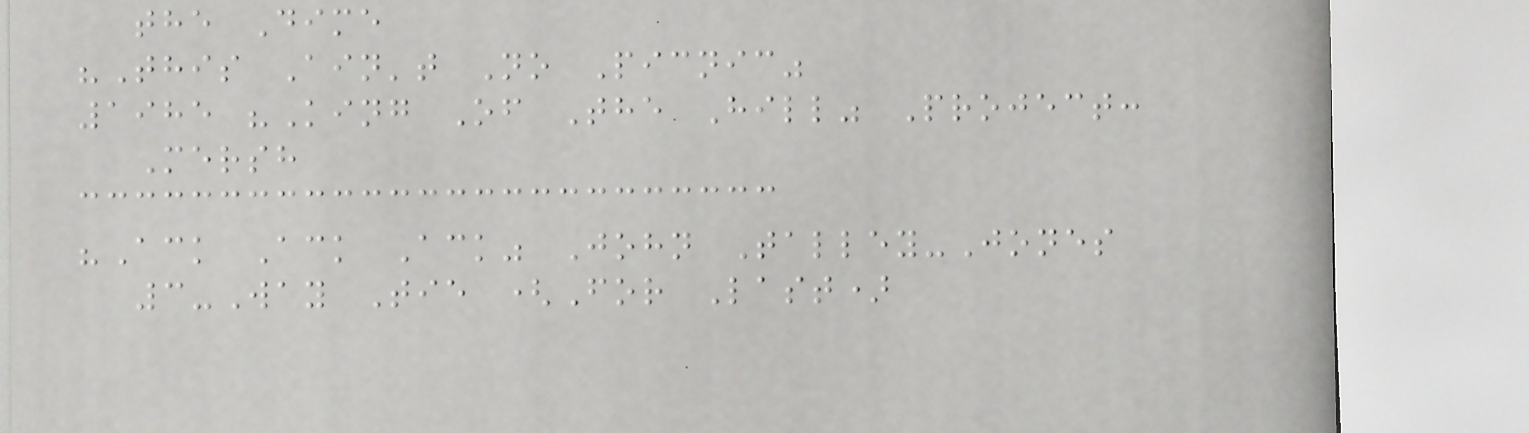the Dime
"This Ain't No Picnic"
1985 "King Of The Hill" Project:
Mersh
"Ack Ack Ack" John Talley-Jones
3-Way Tie (For Last)
